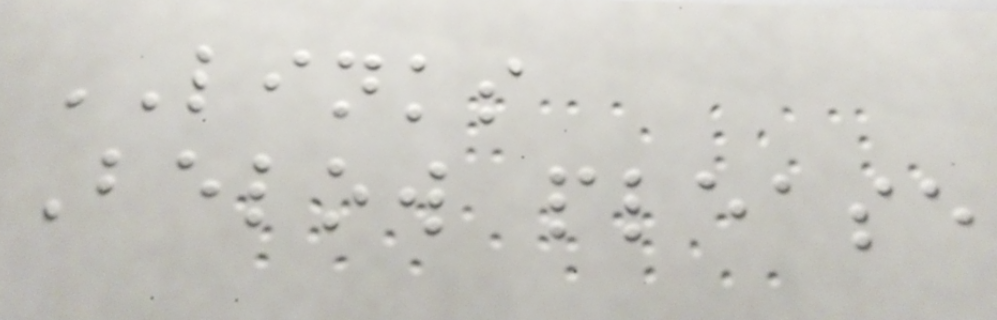LINKS
Below please
